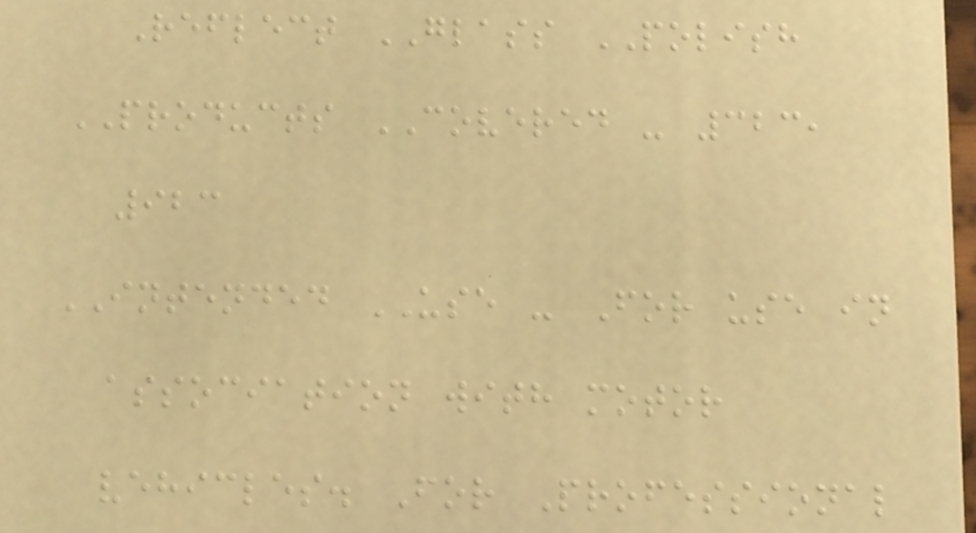Reflect GLASS POLISH
PRODUCTS COVERED - 323,
923
INTENDED USE - For use in
association with motor
vehicles. For Professional
